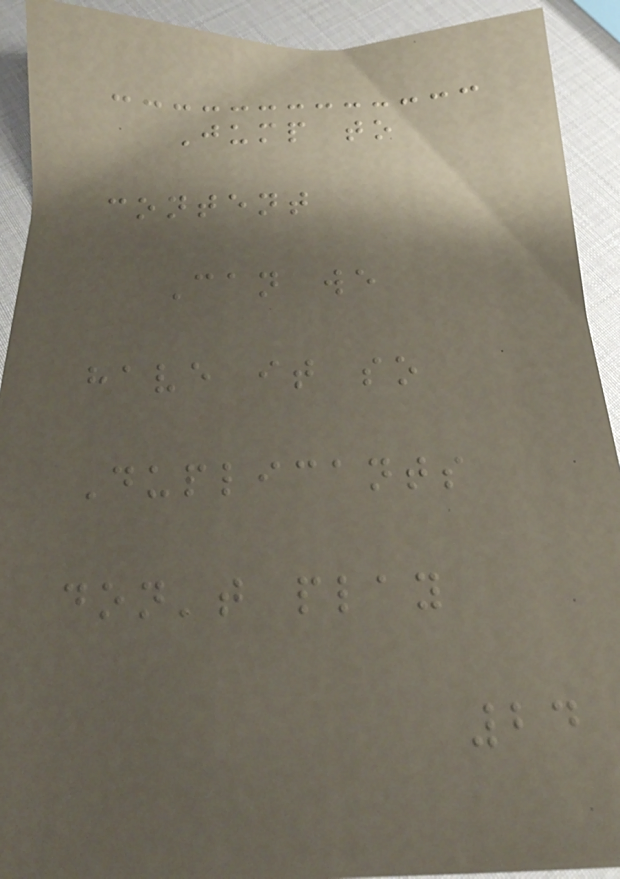Jump to
content
Can we
have it so
Duplicants
don't play
24
